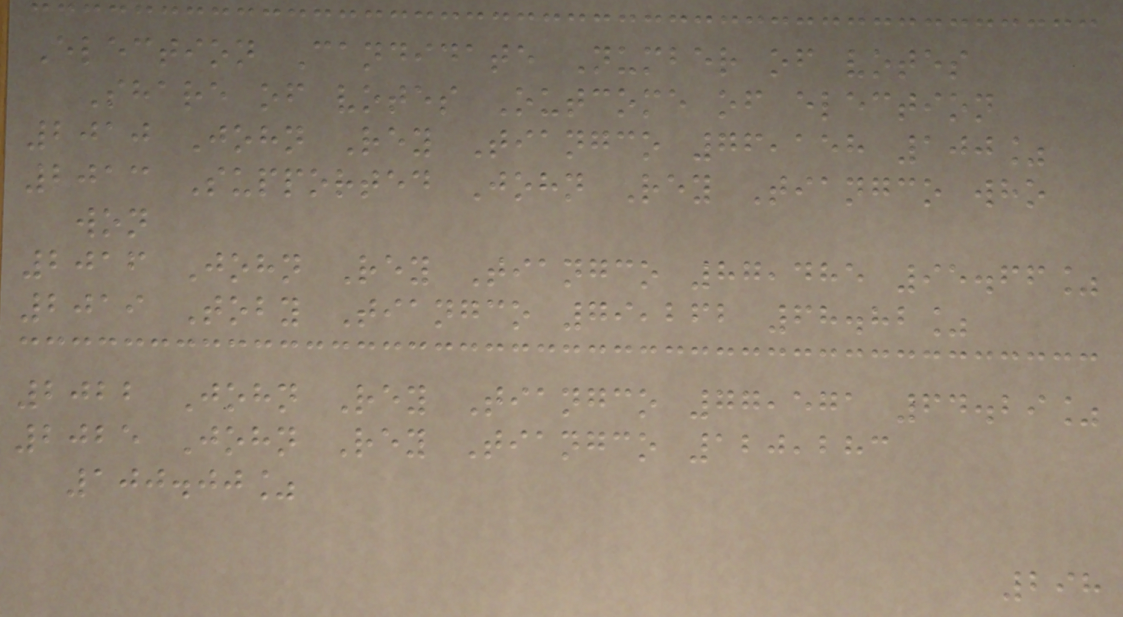Election Candidate Number of votes
Share of votes Outcome of election
2010 John Rey Tiangco 76,158 100%
2013 Supported John Rey Tiangco who
won
2016 John Rey Tiangco 87,485 95.66%
2019 Toby Tiangco 79,262 68.82%
2022 John Rey Tiangco 77,571 64.29%
2025 John Rey Tiangco 120,283
100.00%
298
